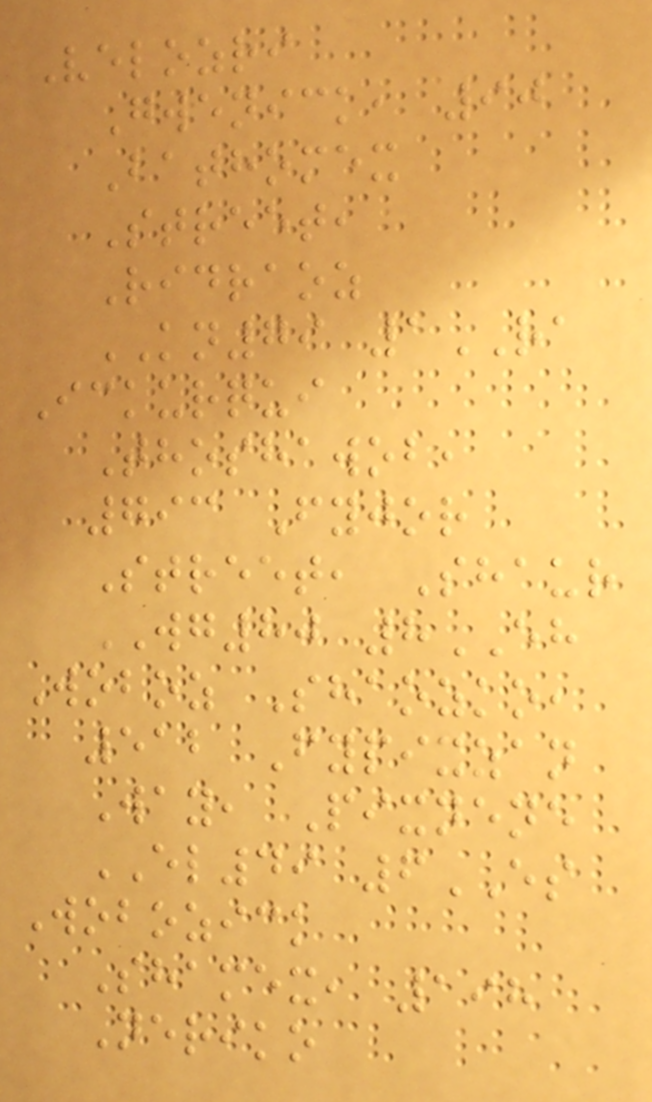Velozri
Gwenick, 90
Bathomex
Street,
Ridraoz
KN79 1RA
Ickurqui
Thoshawob,
793 Fyjor
Street, Shaur
WG80 8EH
Woboz Shaozko,
512 Fypixzan
Way, Pixnene
EL49 6ES
Wobozick
Shamex, 198
Neriko
